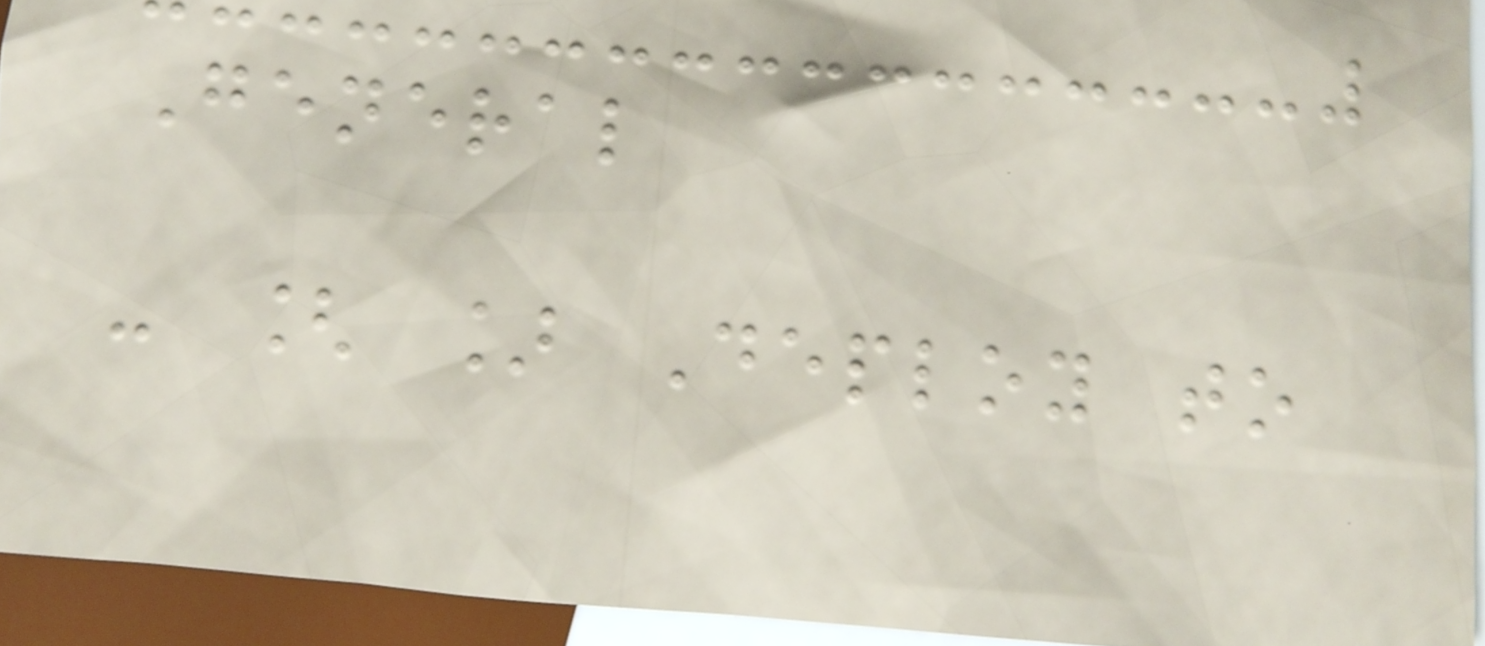General
- [ ] Deploy to
